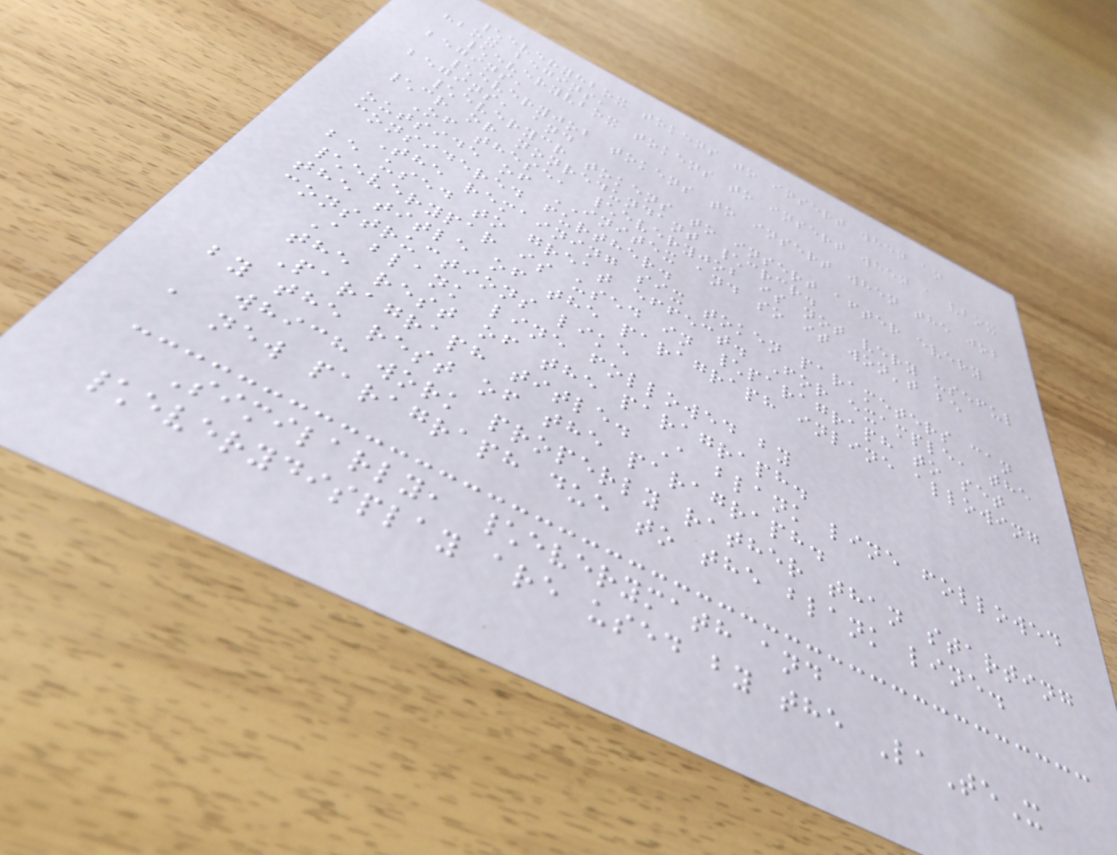\everyhbox tokens to insert when an
hbox begins,
\everyvbox tokens to insert when a vbox
begins,
\everyjob tokens to insert when the job
begins, and
\everycr tokens to insert after every
\cr or nonredundant \crcr.
Of these, \everyjob is not very useful
outside of INITEX and so it won't be
considered further.
The remaining six token parameters can
be used to great effect. For example, the
\everypar is used in \paragraph to set
the title of the paragraph inline allowing
constructions like
A blank line followed by
the rest of the paragraph.
Paragraph title. A blank line followed
by the rest of the paragraph.
which work properly rather than starting
a new paragraph due to the blank line.
Similarly, \everymath and
\everydisplay are used by the LaTeX
